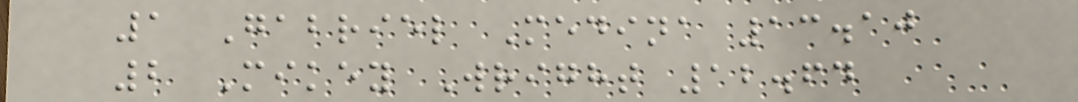1 Gabriel Medina 13.10
2 Mikey Wright 12.64
